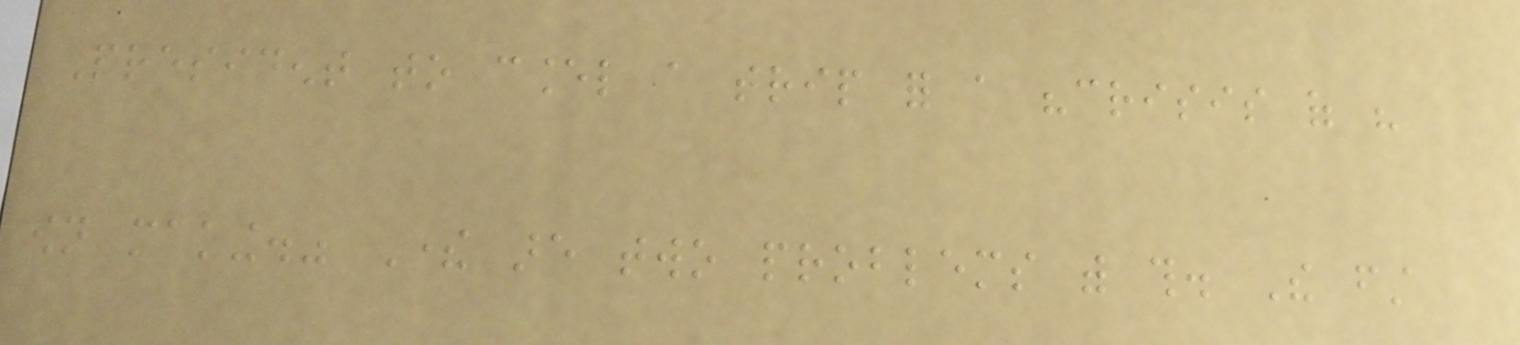President to cancel a trip for a "crisis of his
own making." There are two problems with this. The first
